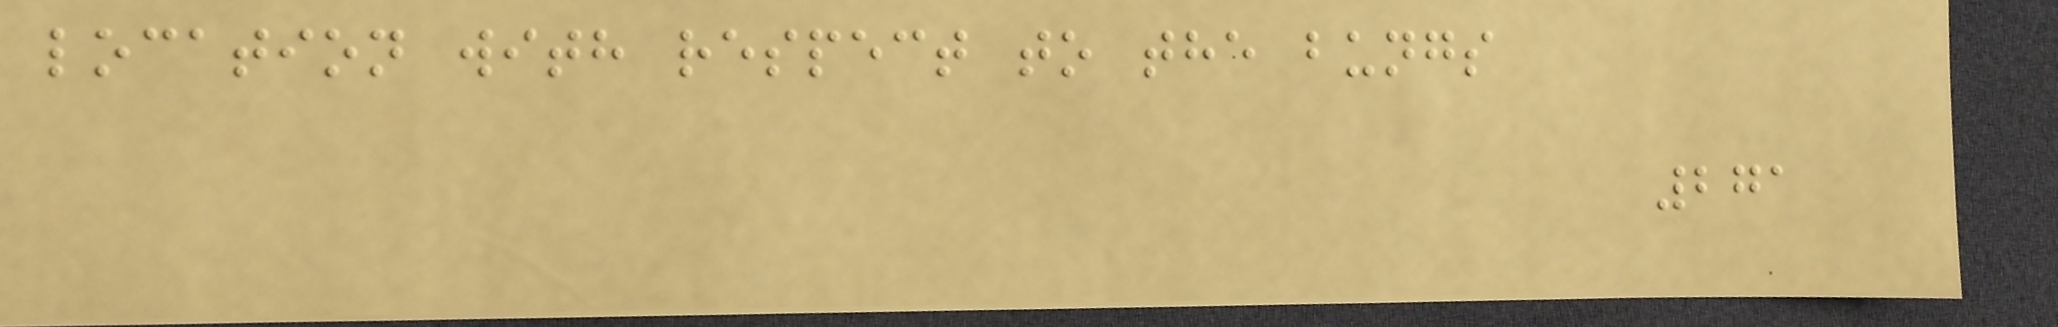location with respect to the bungs
271
